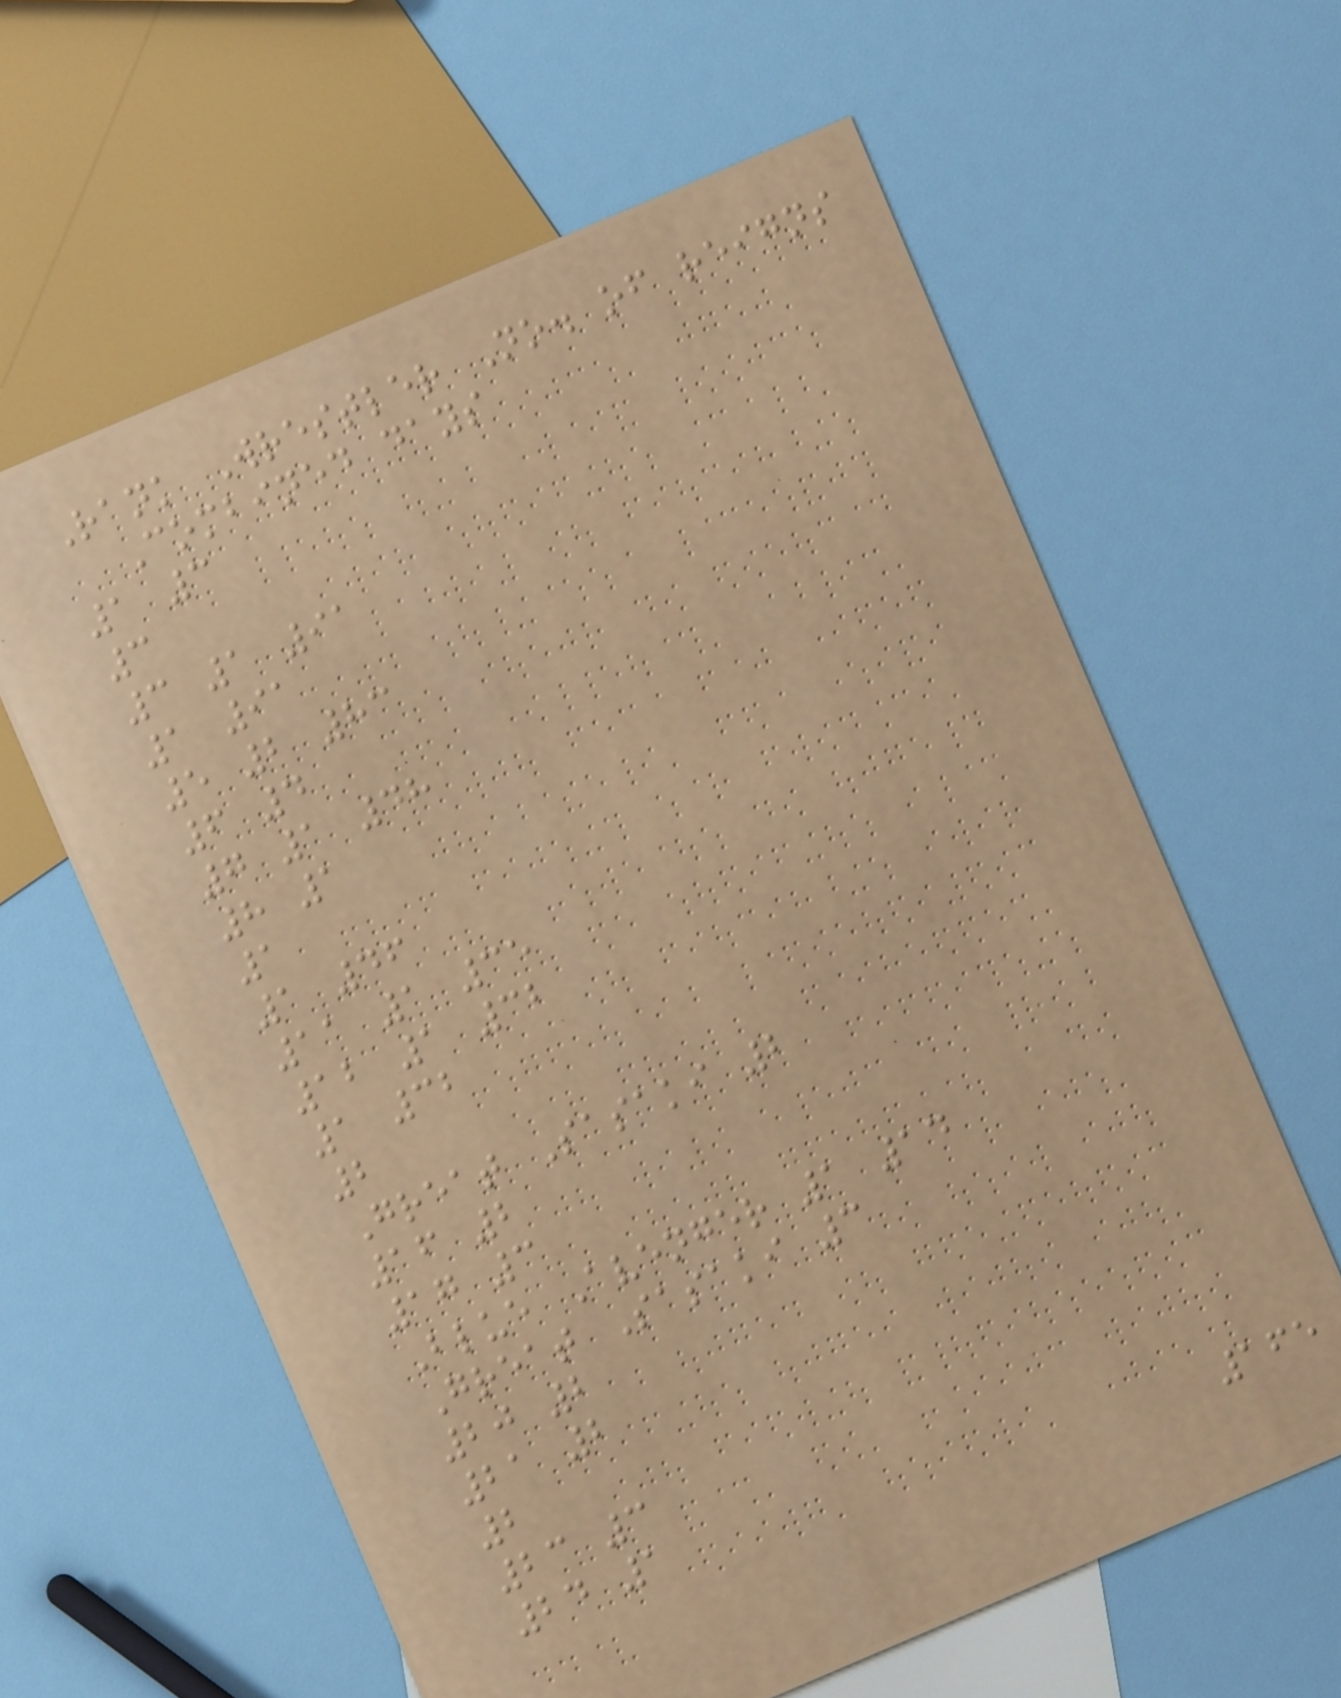Rank Wrestler No. of reigns
Combined days
1 3
3
3 1 91
1 91
5 2 83
6 4
7 1 48
8 1
1
1 46
11 1 35
12 1 32
1 32
2
Great Sasaki 2
16 2
17 3
Blue Avenger 1 14
Great Sasaki 3
20 2
21 2
2
23 3
24 1
165
